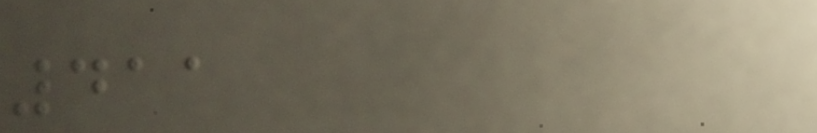411
